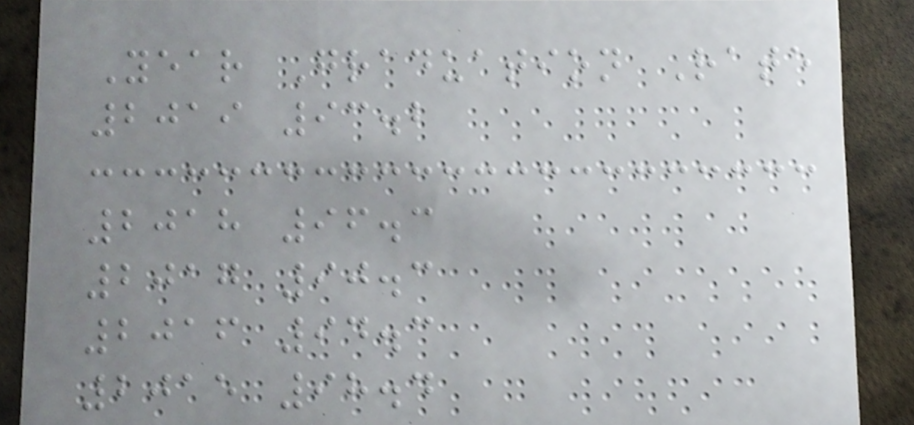Year Graduation Rate
2019 93.2
2018 96.3
2017 90.3
2016 94.3
2015 98.4
